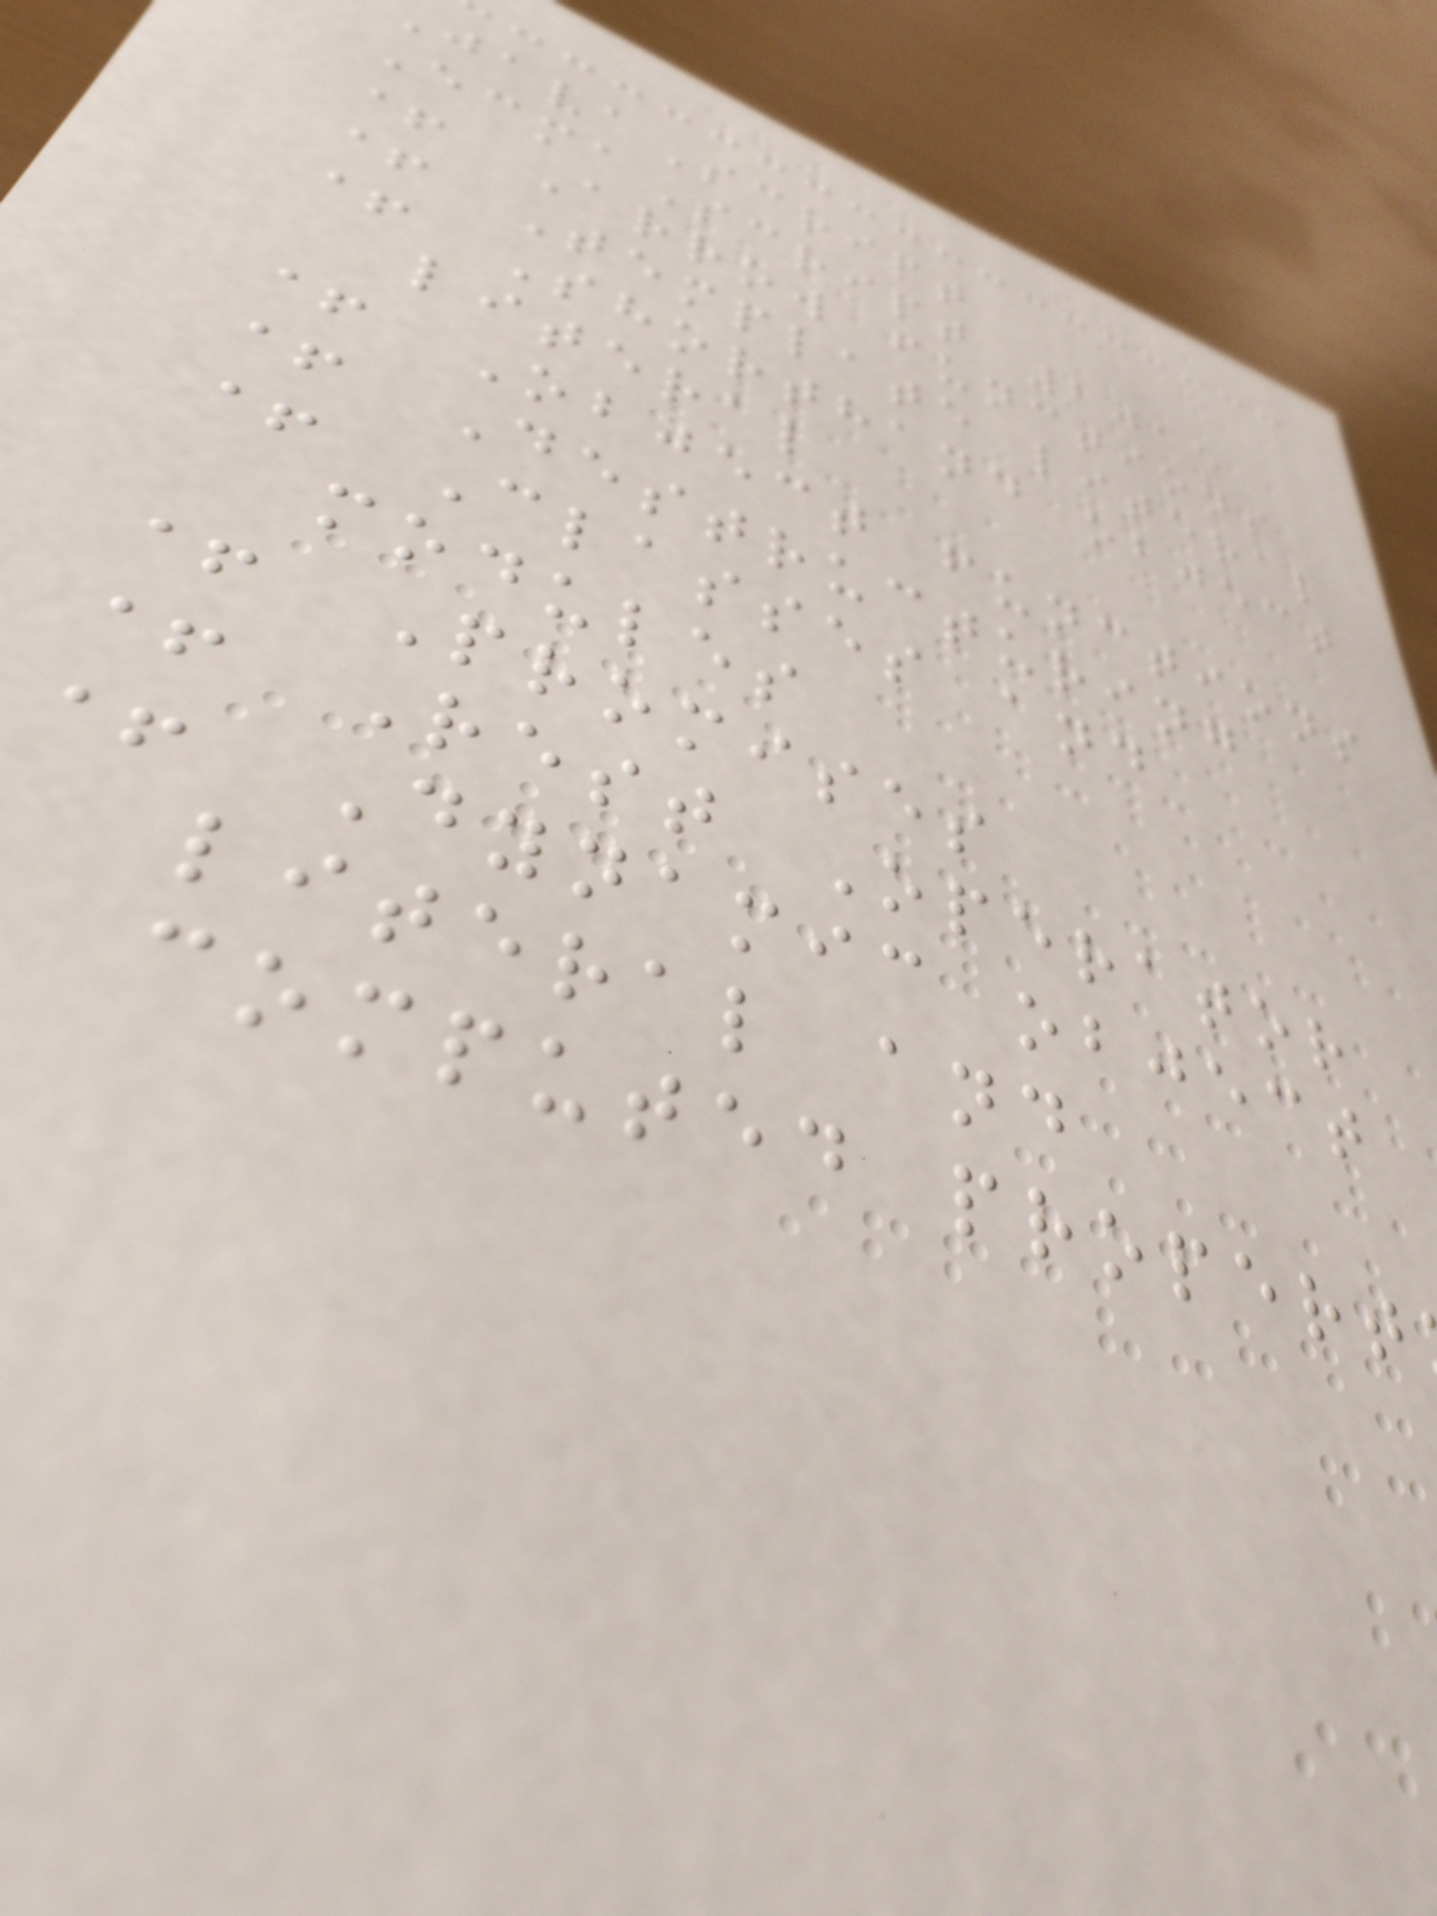avaScript
EcmaScript 2015
+ Arrow functions
+ Template literal
+ Shorthand object
literal
+ Object functions
+ Destructuring
+ Classes and
modules
+ Promises
+ Rest Operator
+ Dynamic object
literal and
computed propert
